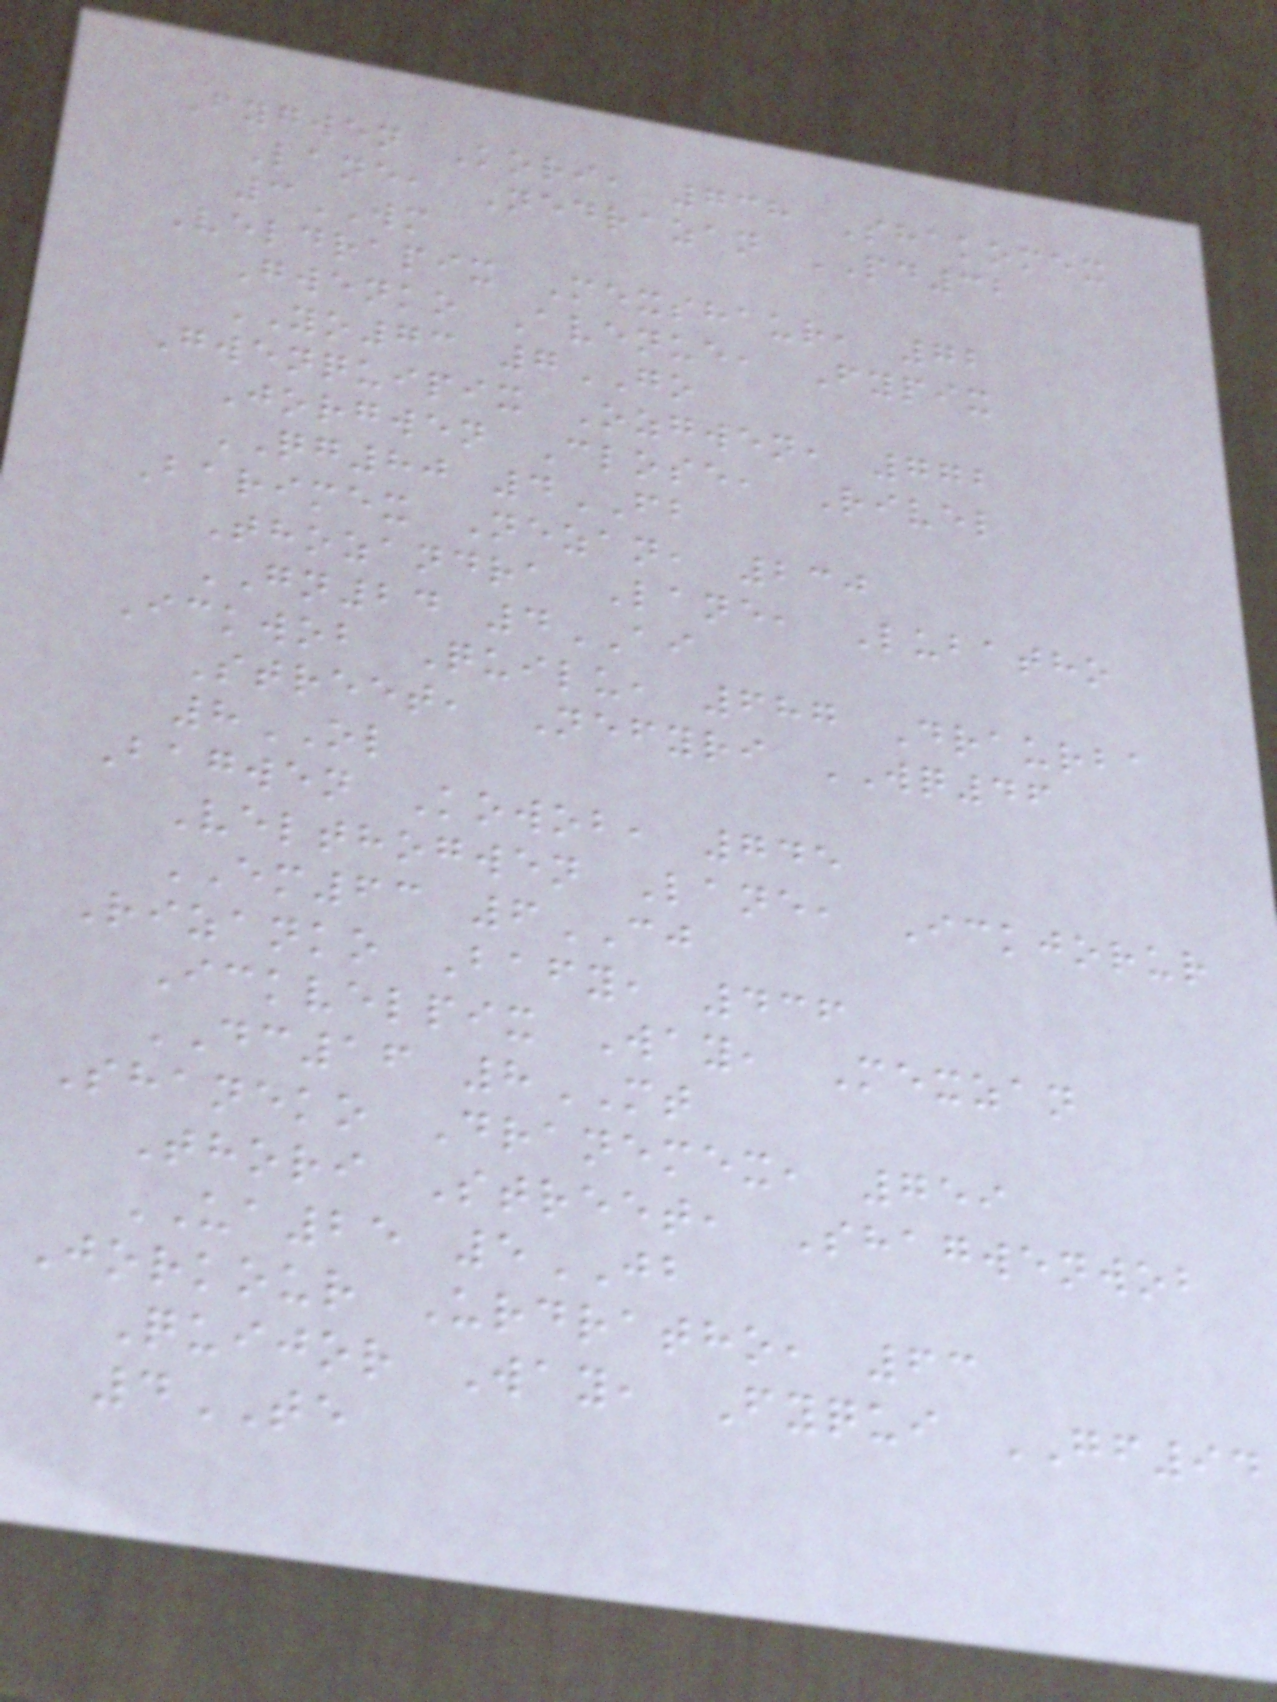Fygwen Kori, 738 Shakomex
Lane, Nedrazan PD32
3WM
Veldrapix Mexshaur, 72
Gwenko Avenue, Fypix
YO73 7GO
Gwenquipix Ozgwen, 772
Jorgwen Close, Rivel
QG80 4FB
Barimex Nezan, 230
Thozandra Lane, Lubatho
GN24 4AI
Ickwob Quilu, 687 Draurba
Street, Nefyri WQ46
8OL
Bagwen Kowob, 745
Velthogwen Lane, Ickjorur
EM63 6CJ
Rizanko Bafy, 436
Ickvelpix Way, Mexzan
DC16 8MT
Shaneko Dranemex, 759
Thori Street, Shagwenwob
UA25 5JB
Jorkour Urdratho, 63
Quijor Way, Fyqui GF94
4TE
